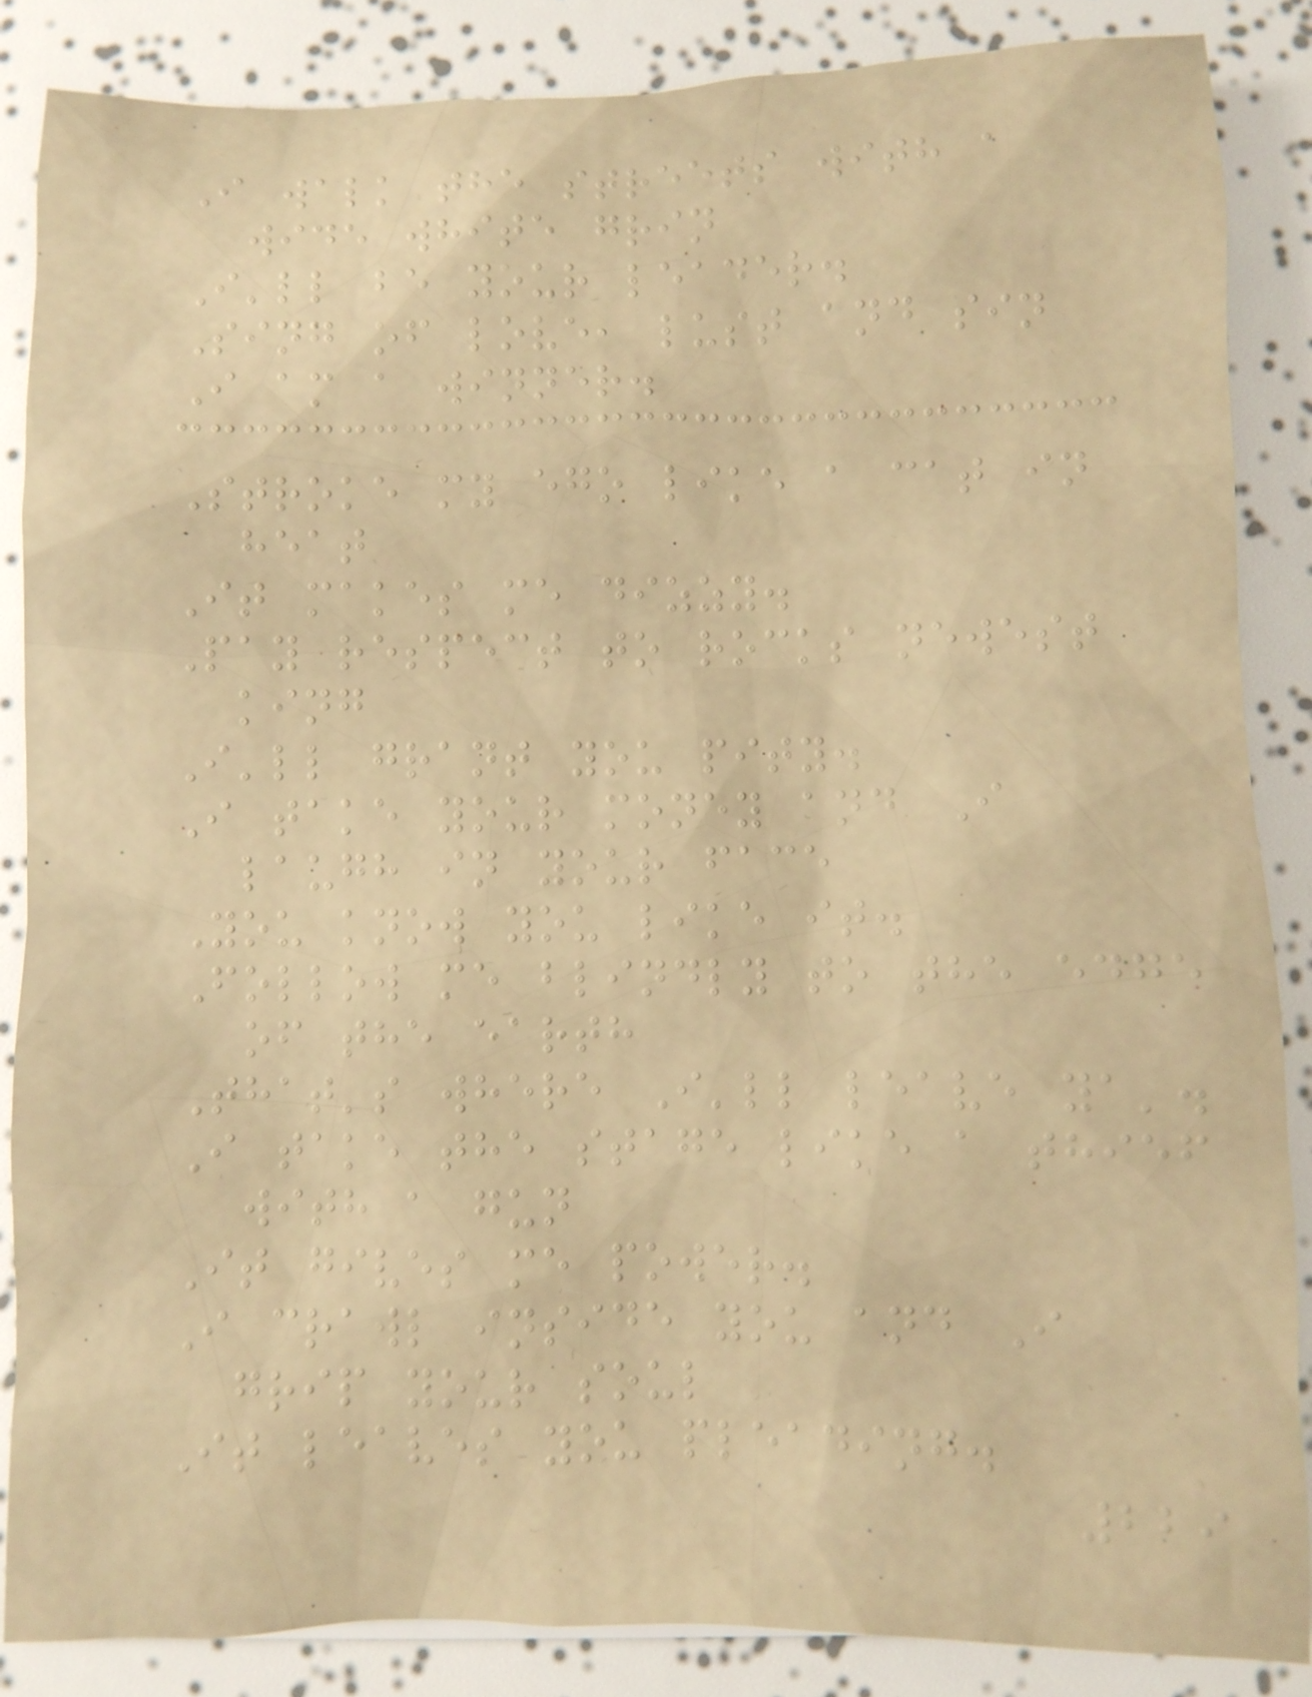I walk the streets with a
wide white grin
I'll be your leader.
Sing of love, lust and sin
I am a winner.
Stroke my ego like a cat in
heat
It makes me dizzy.
Pay respect to rocks newest
king
I'll grant you pity.
I take your money and I
laugh in your face
You know you like it.
Follow me blindly to the edge
of the earth
That's where I'll leave ya'.
I take the stage like a thief
with a gun
It gives me power.
I crawl inside you and I
grip your soul
It leaves you pleading.
229
